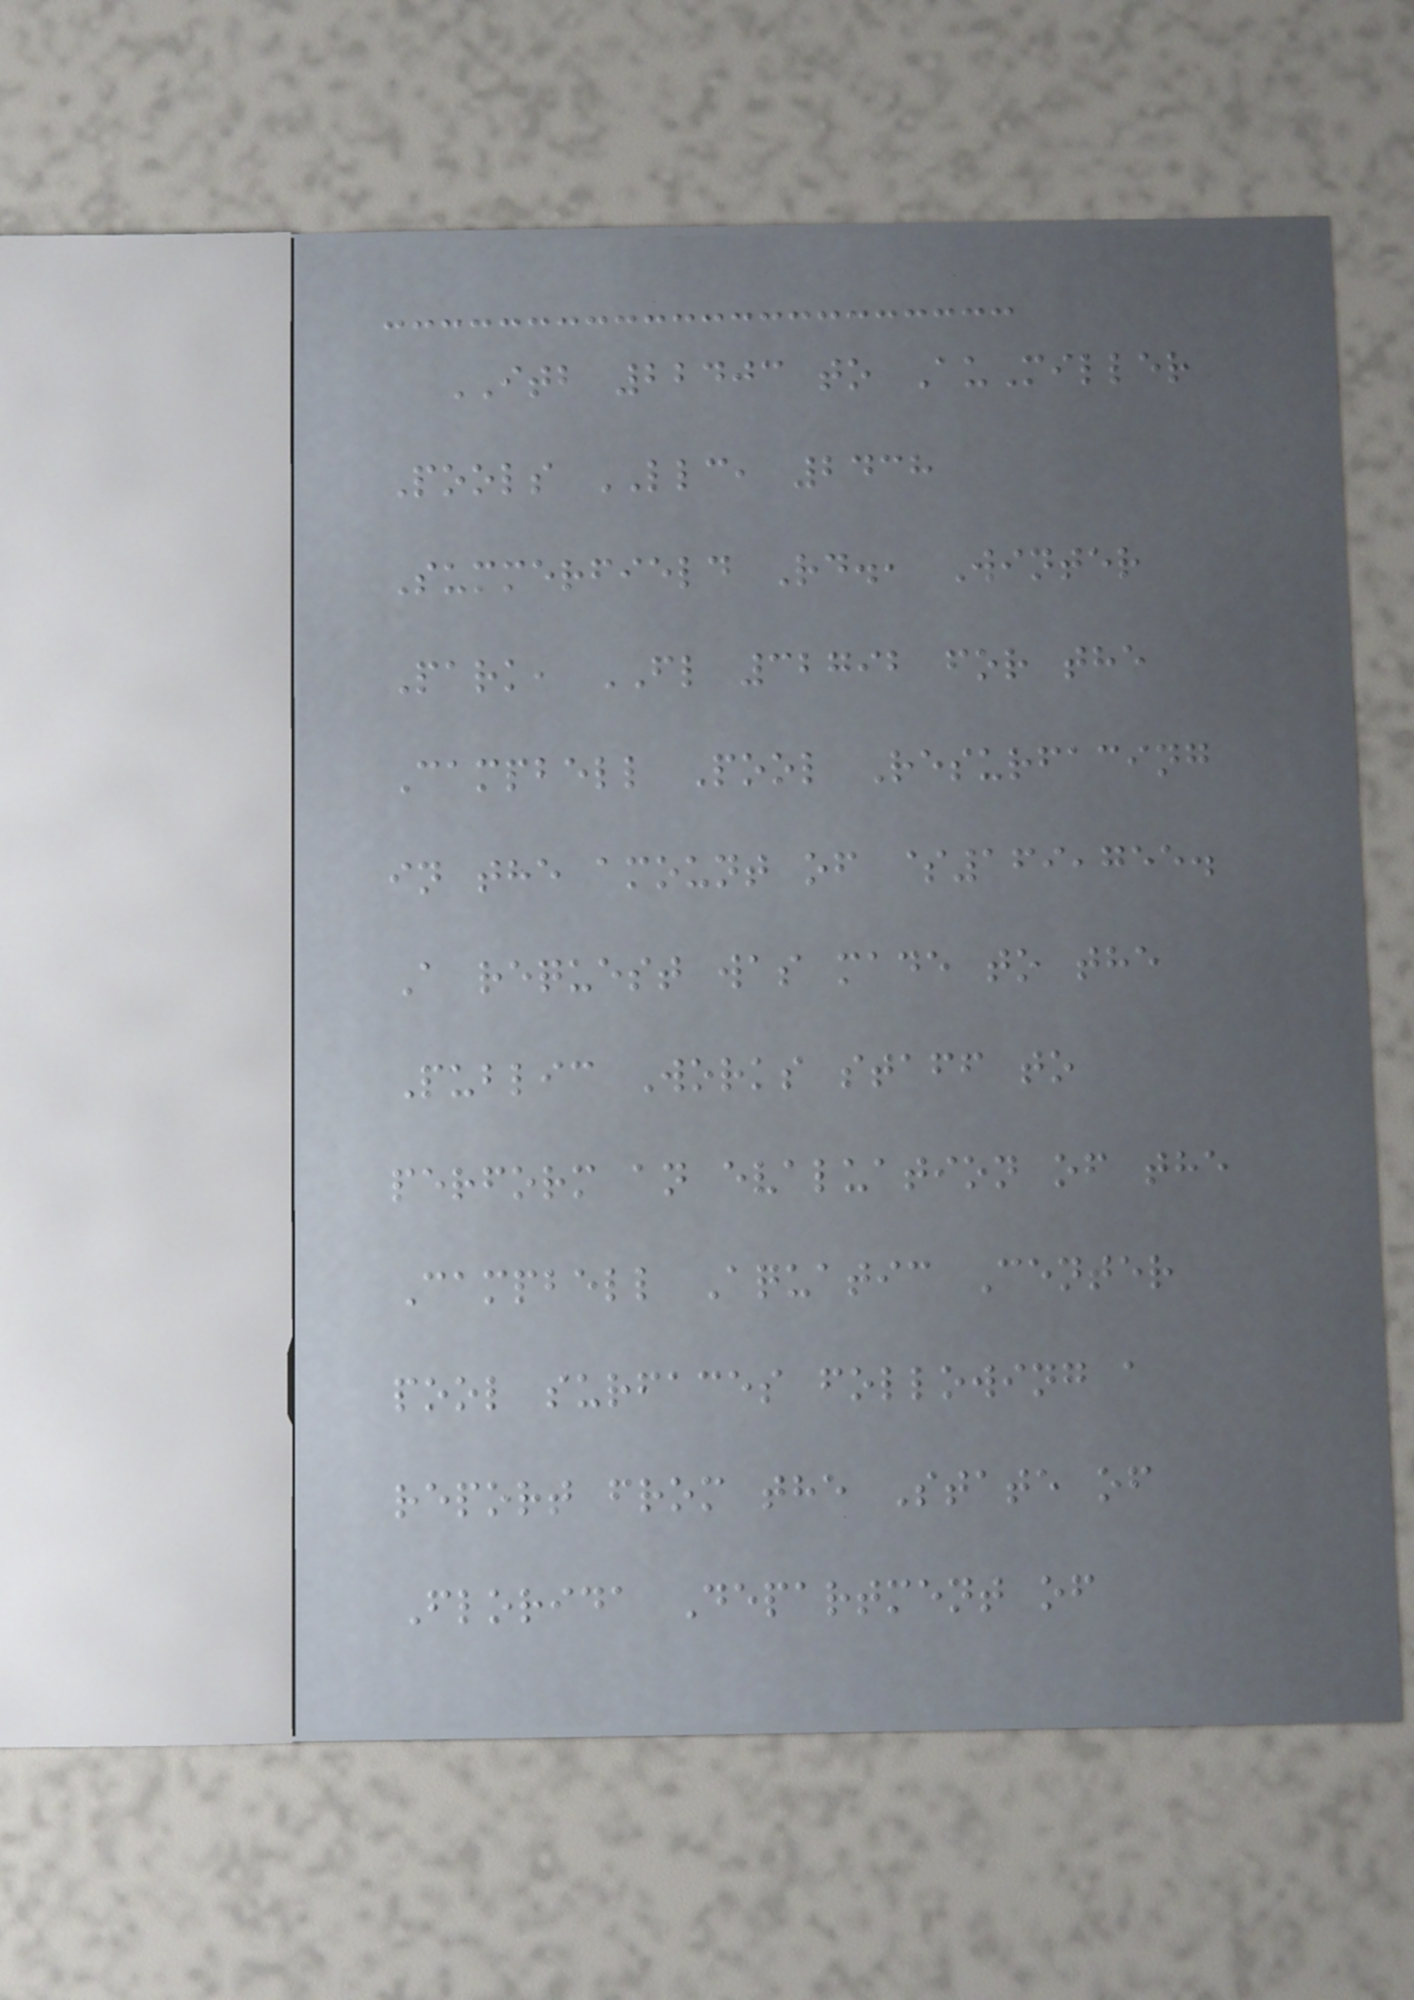ITB 22403 to AuMiller
Pools LLC, 2438
Summerfield Rd., Winter
Park, FL 32792 for the
Campbell Pool Resurfacing
in the amount of $169,755.
A request was made to the
Public Works staff to
perform an evaluation of the
Campbell Aquatic Center
pool surfaces following a
report from the State of
Florida Department of
